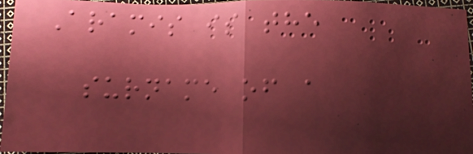Aramis is the
surname of a
